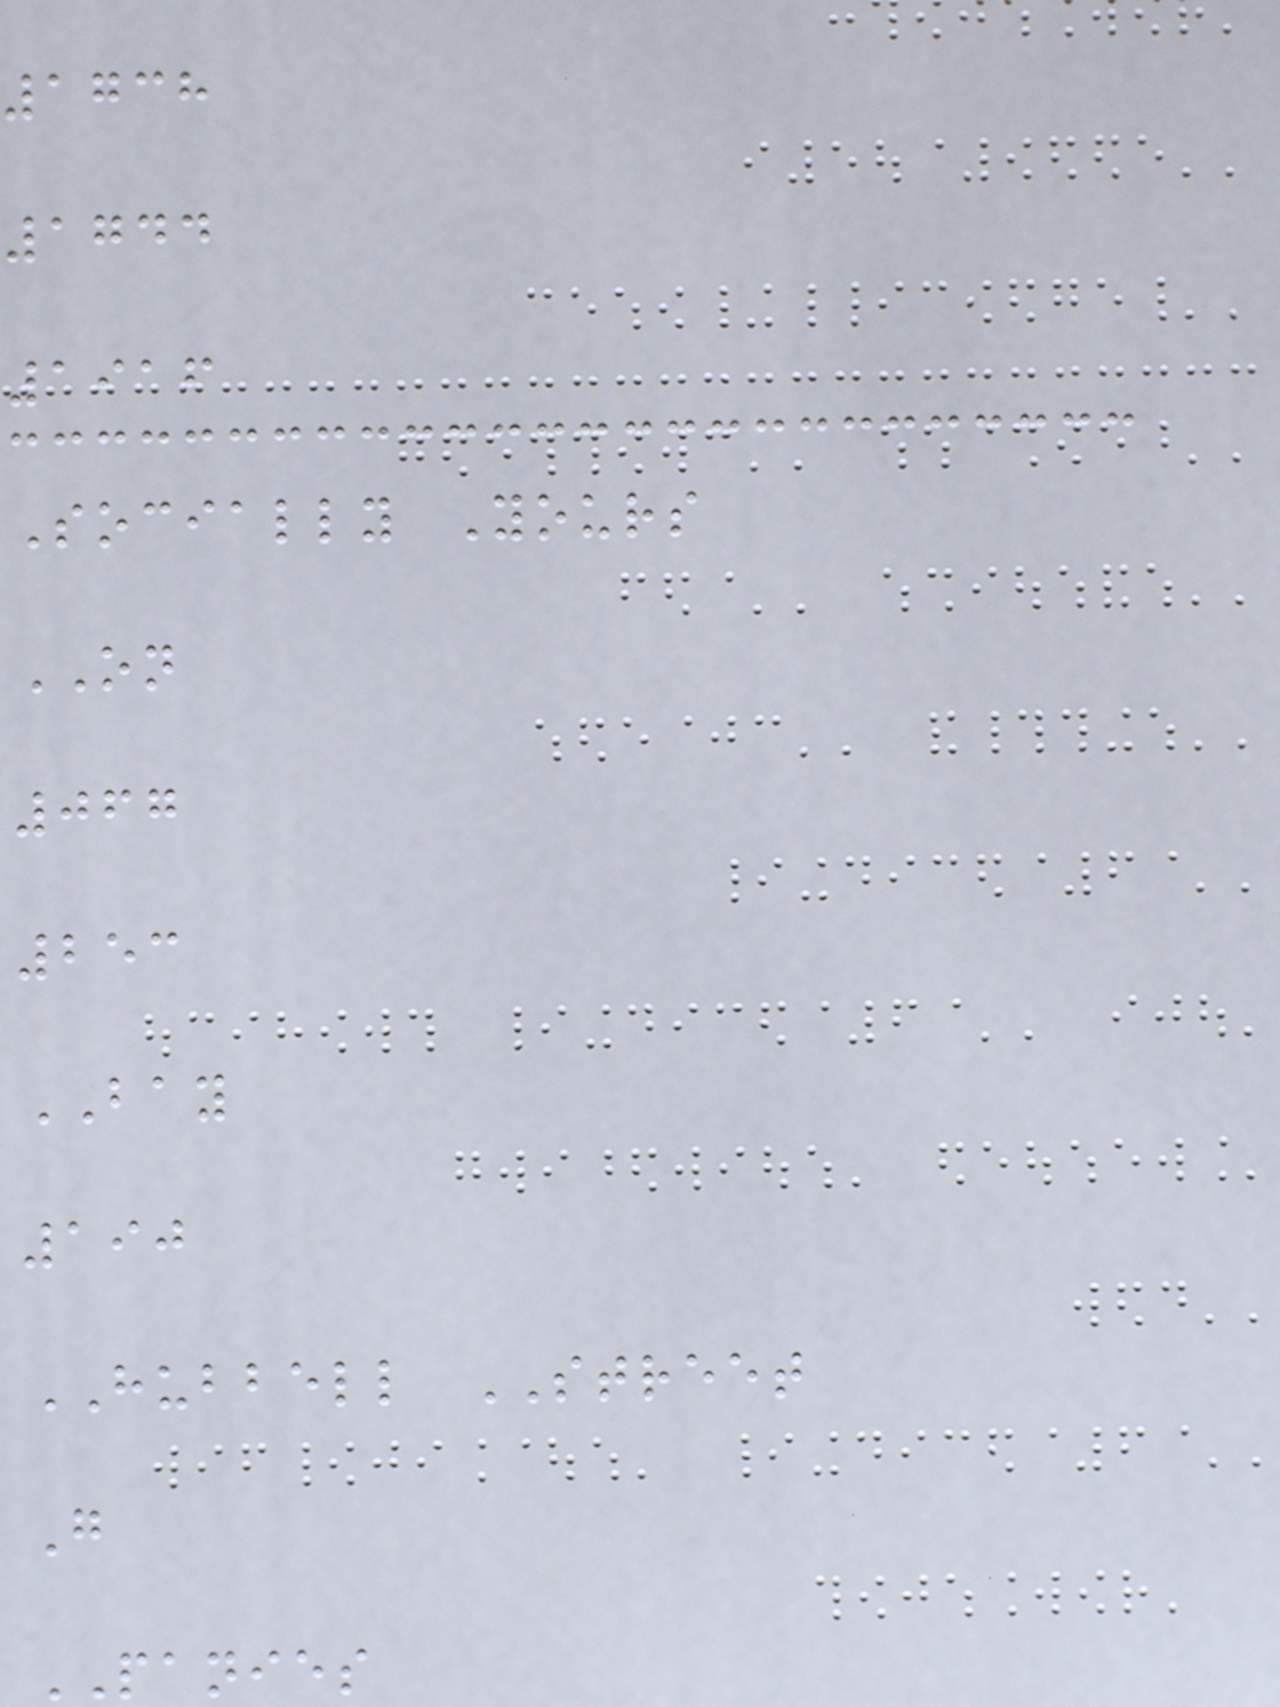1738
1744
1916
Socially Yours
ON
067
253
BAY
190
HUBBELL STREET
G
PANIES
